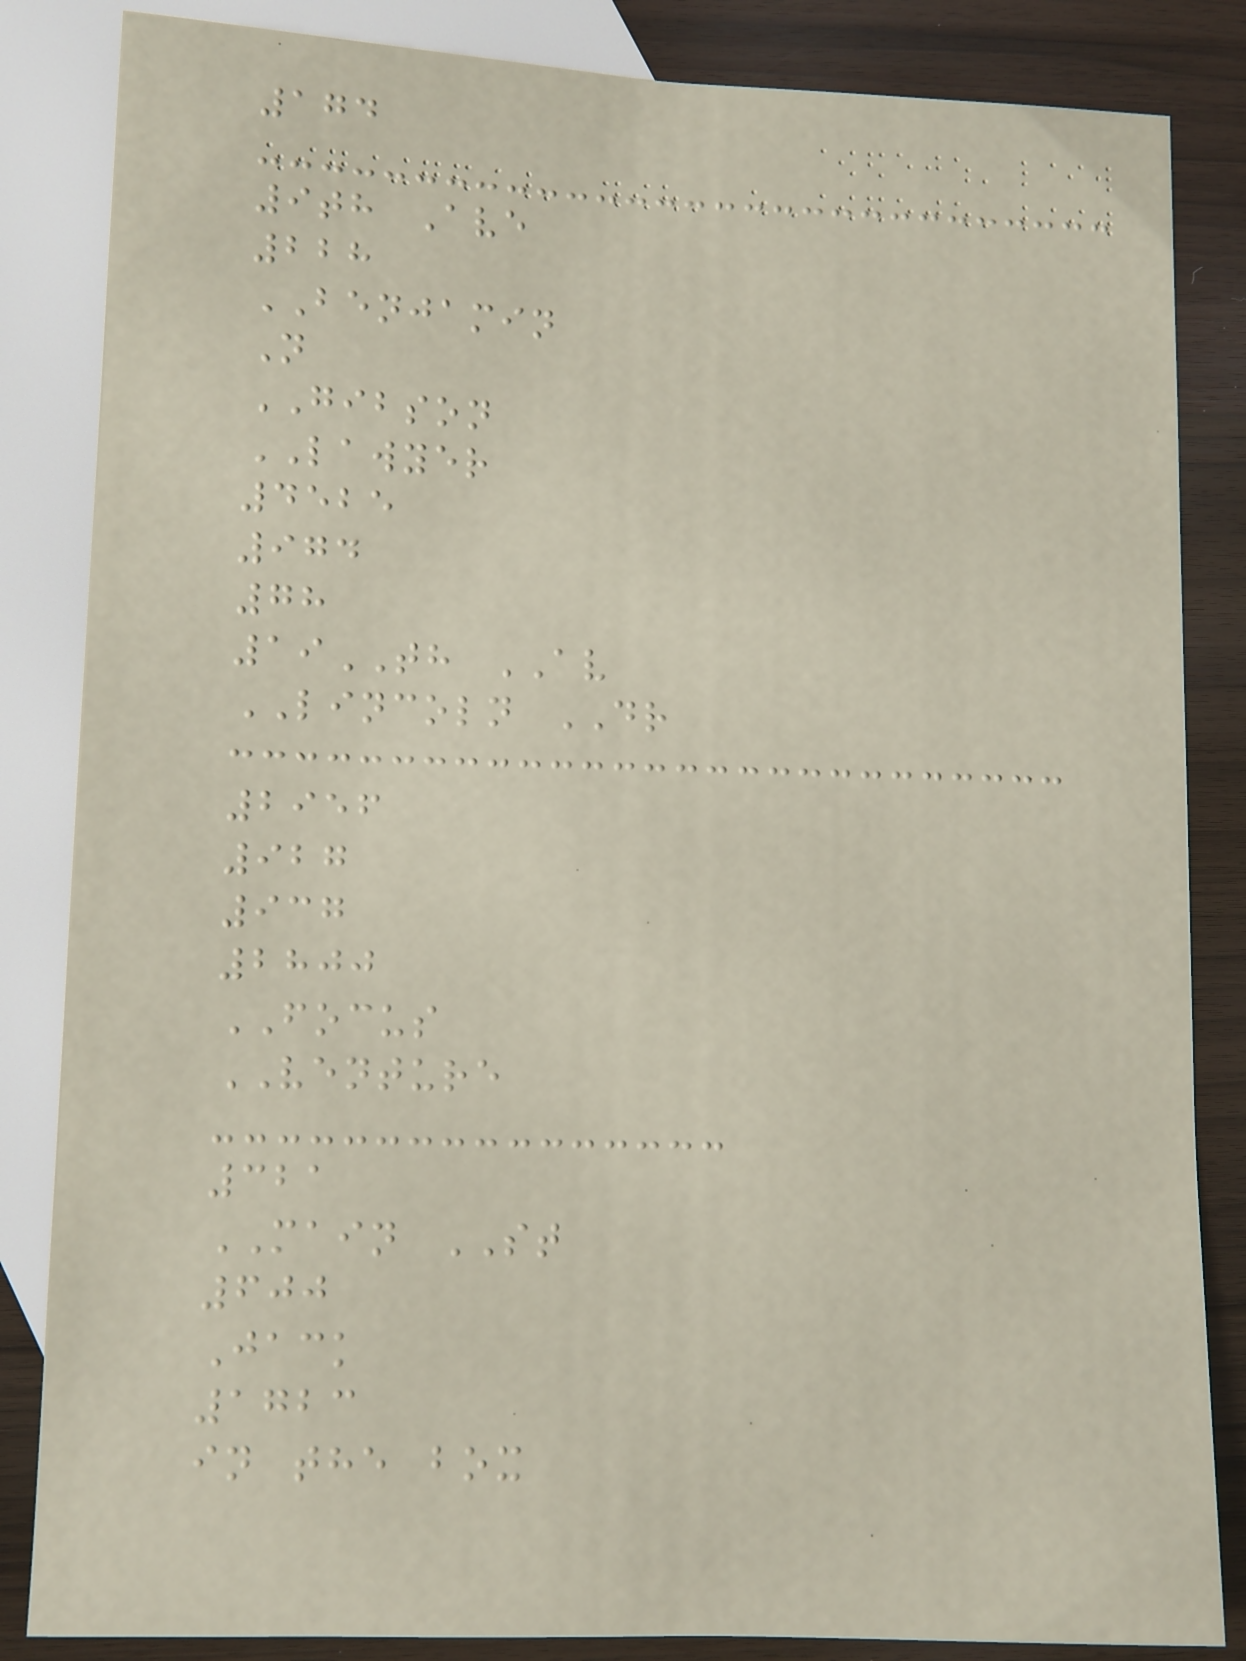174
9th Ave
228
BENJAMIN
N
GIBSON
LAWYER
4525
974
78
19TH AV
LINCOLN DR
2956
927
937
2800
FOCUS
VENTURE
321
MAIN ST
600
Jack
1723
in the box
